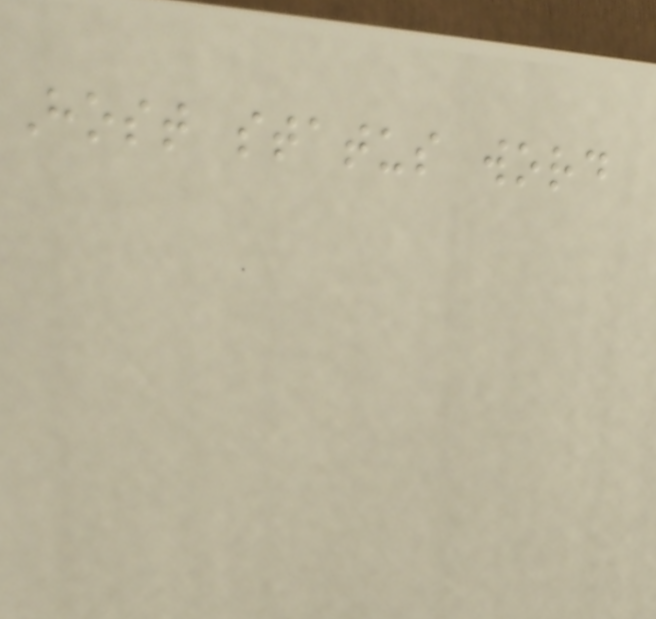Host status word
